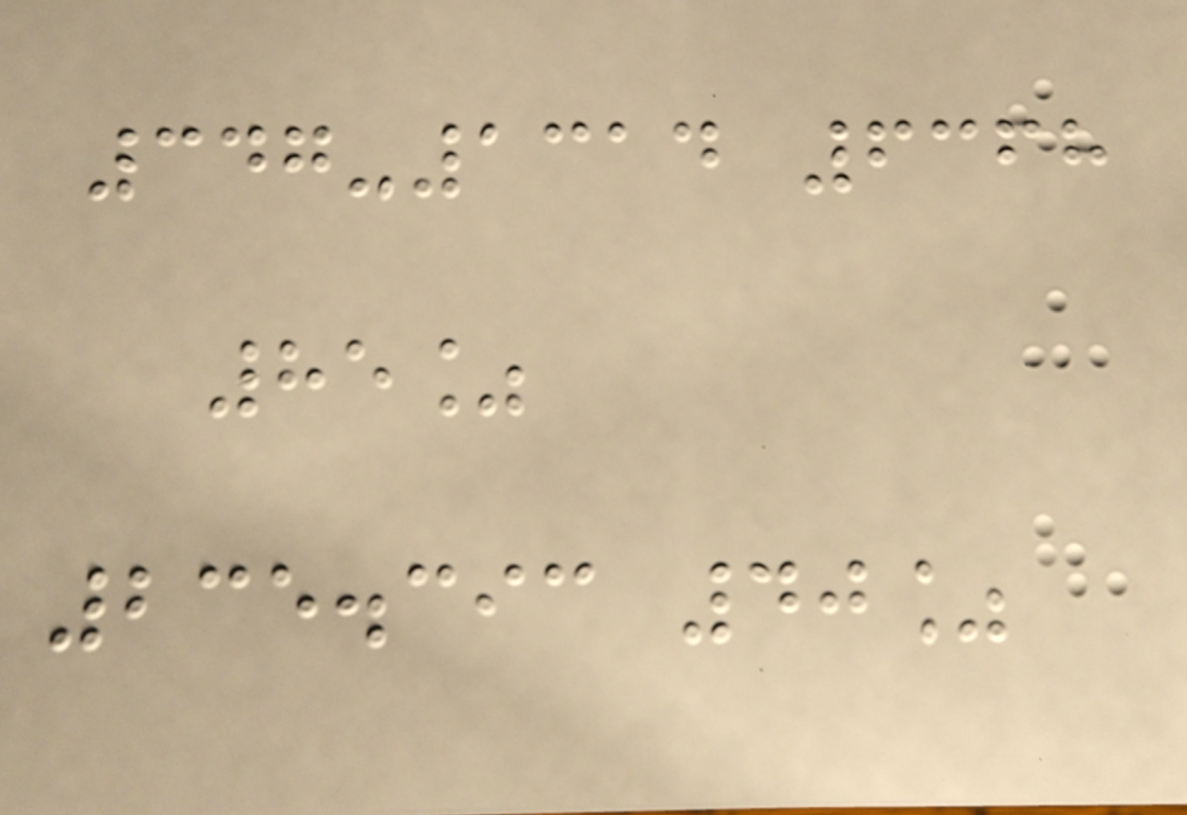347-1314 6368
85%
235.393 40%
